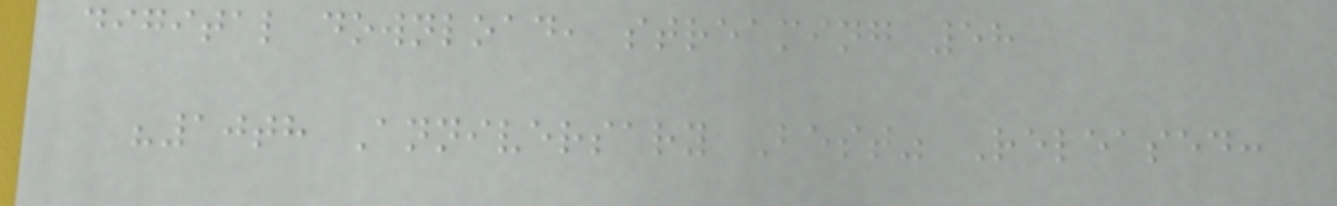digital download, streaming 58
"10th Anniversary Best" Released:
